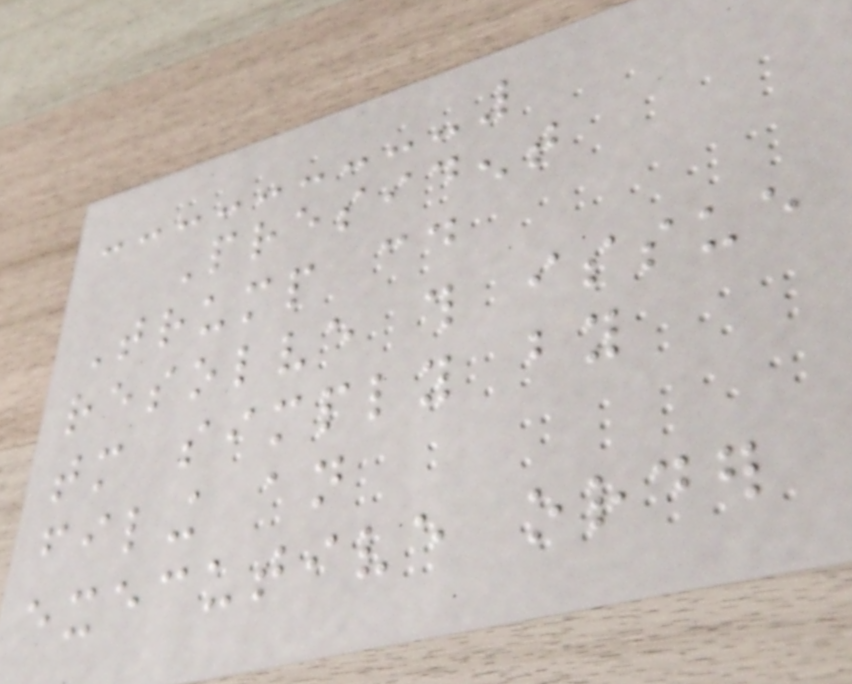President
Trump could
resolve this issue
tomorrow simply by
filing an
executive order
